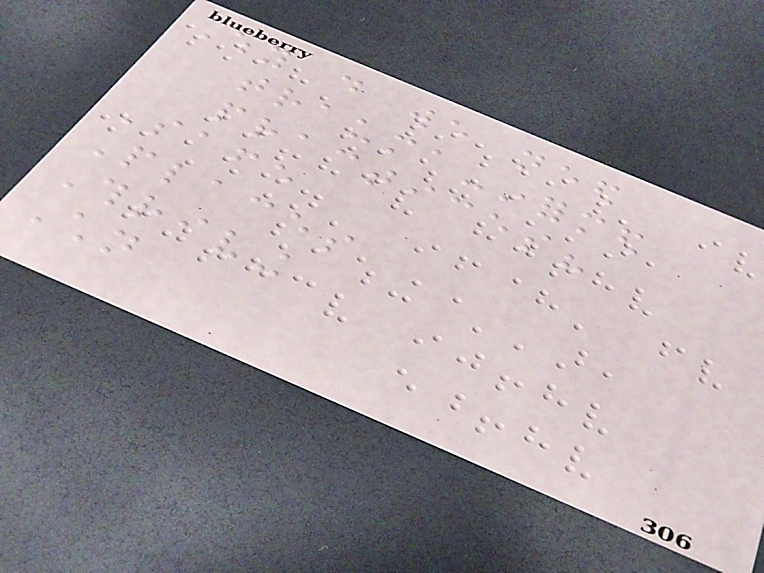Why do we need
trauma-informed
practices?
Safe
Places
Thriving
Children
